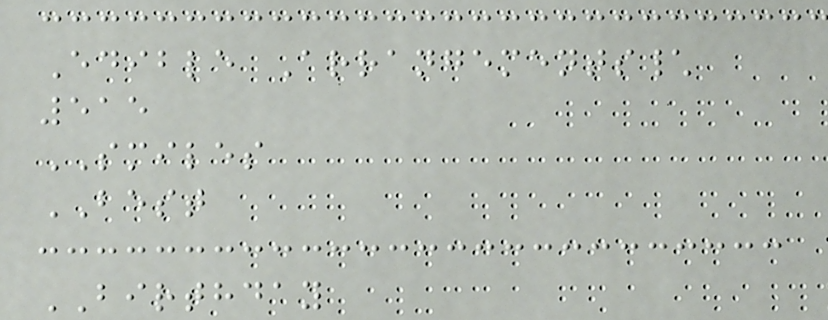Edible Arrangements\
515
SMILES
BEST
BIRTHDAY
